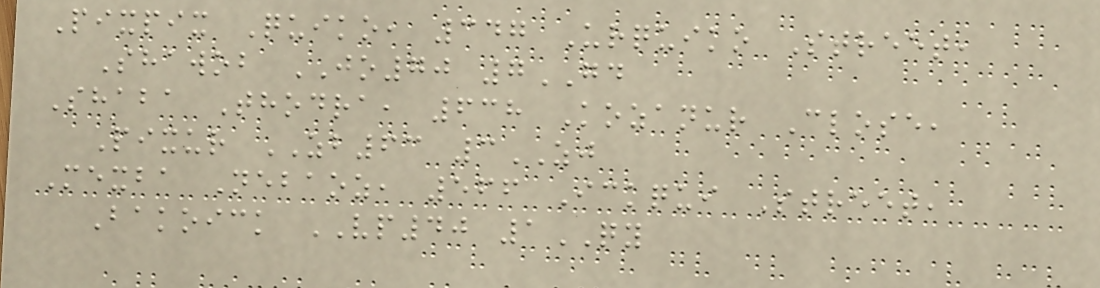Pixpix Quiko, 347 Urquiko Street,
Shawob JO70 7GD
Shaba Thodra, 638 Kozanur Close,
Pixur ZB63 3ZJ
Mexba Nebaoz, 566 Ickqui Street,
Bakoick VP40 1QY
